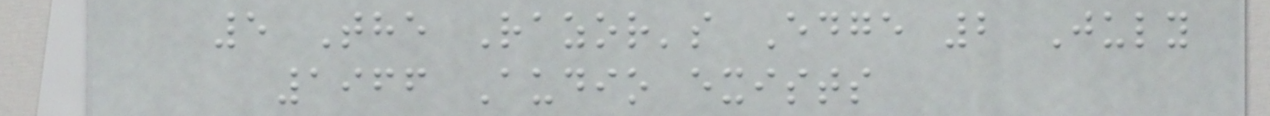5 The Razor's Edge 2 July
1966 Audio exists
